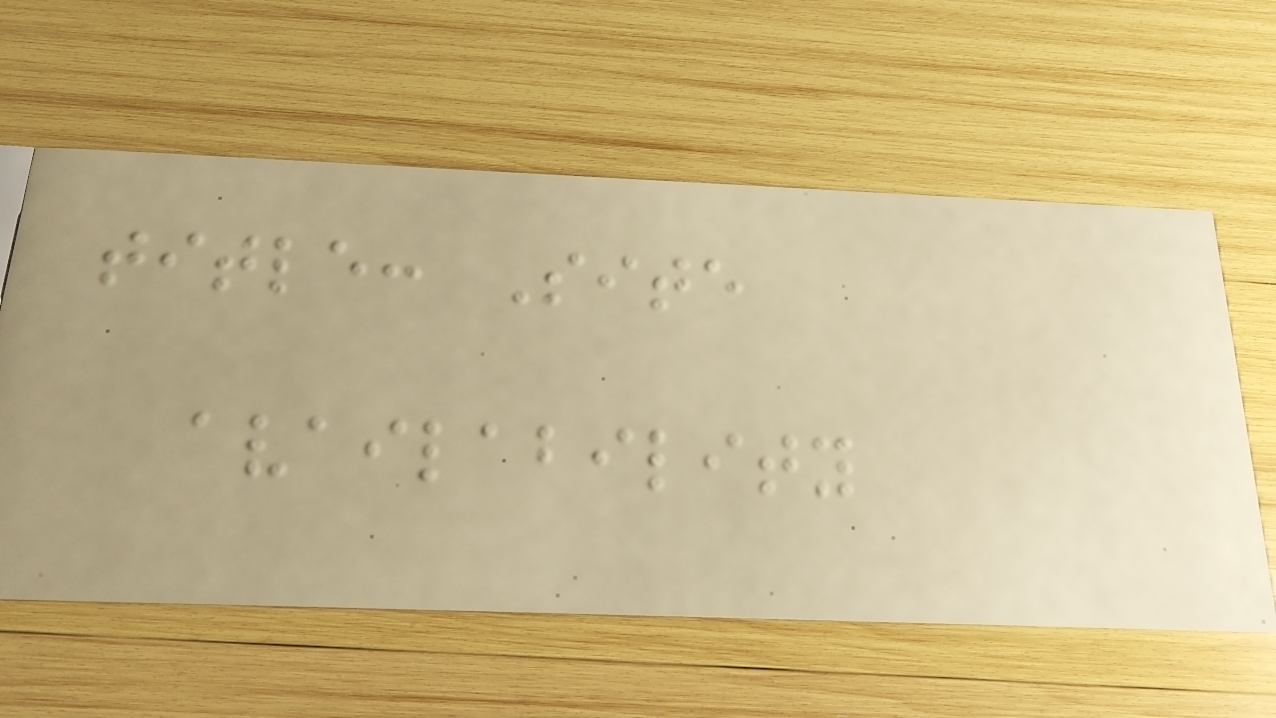title: Site
availability
